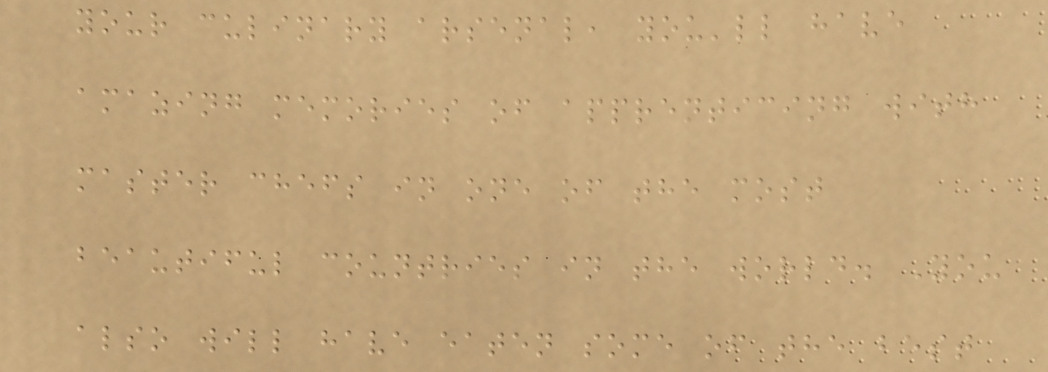your culinary arsenal, you'll have
amazing memories of apprenticing with
master chefs in one of the most
beautiful countries in the world. You
also will have eaten some of the best
